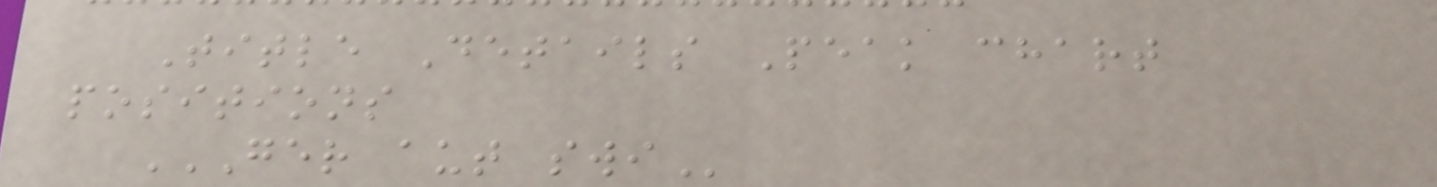Title Details Peak chart
positions
GER AUT SWI
